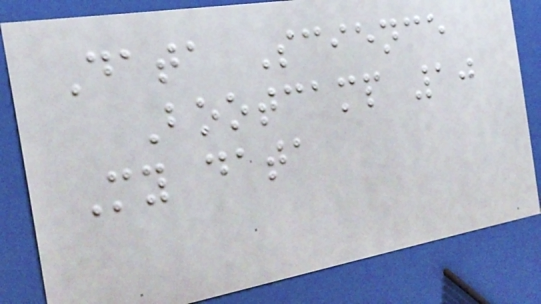Data Science
Bootcamp 10
My data
